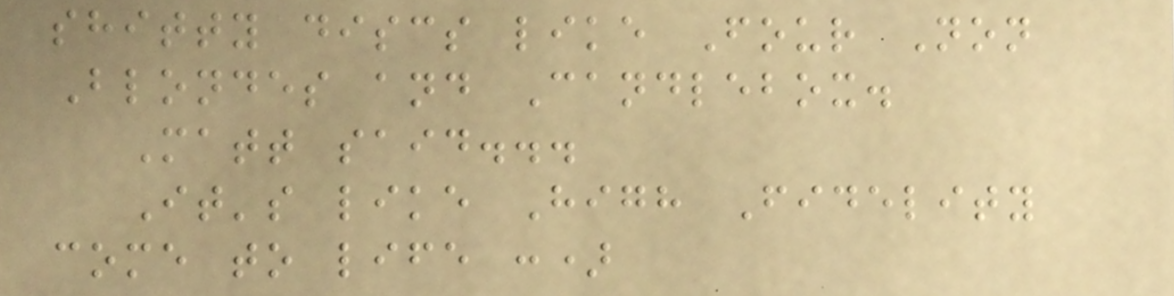shitty discs like Four Non
Blondes and Candlebox.
Matt said...
It's like High Fidelity
come to life :)
